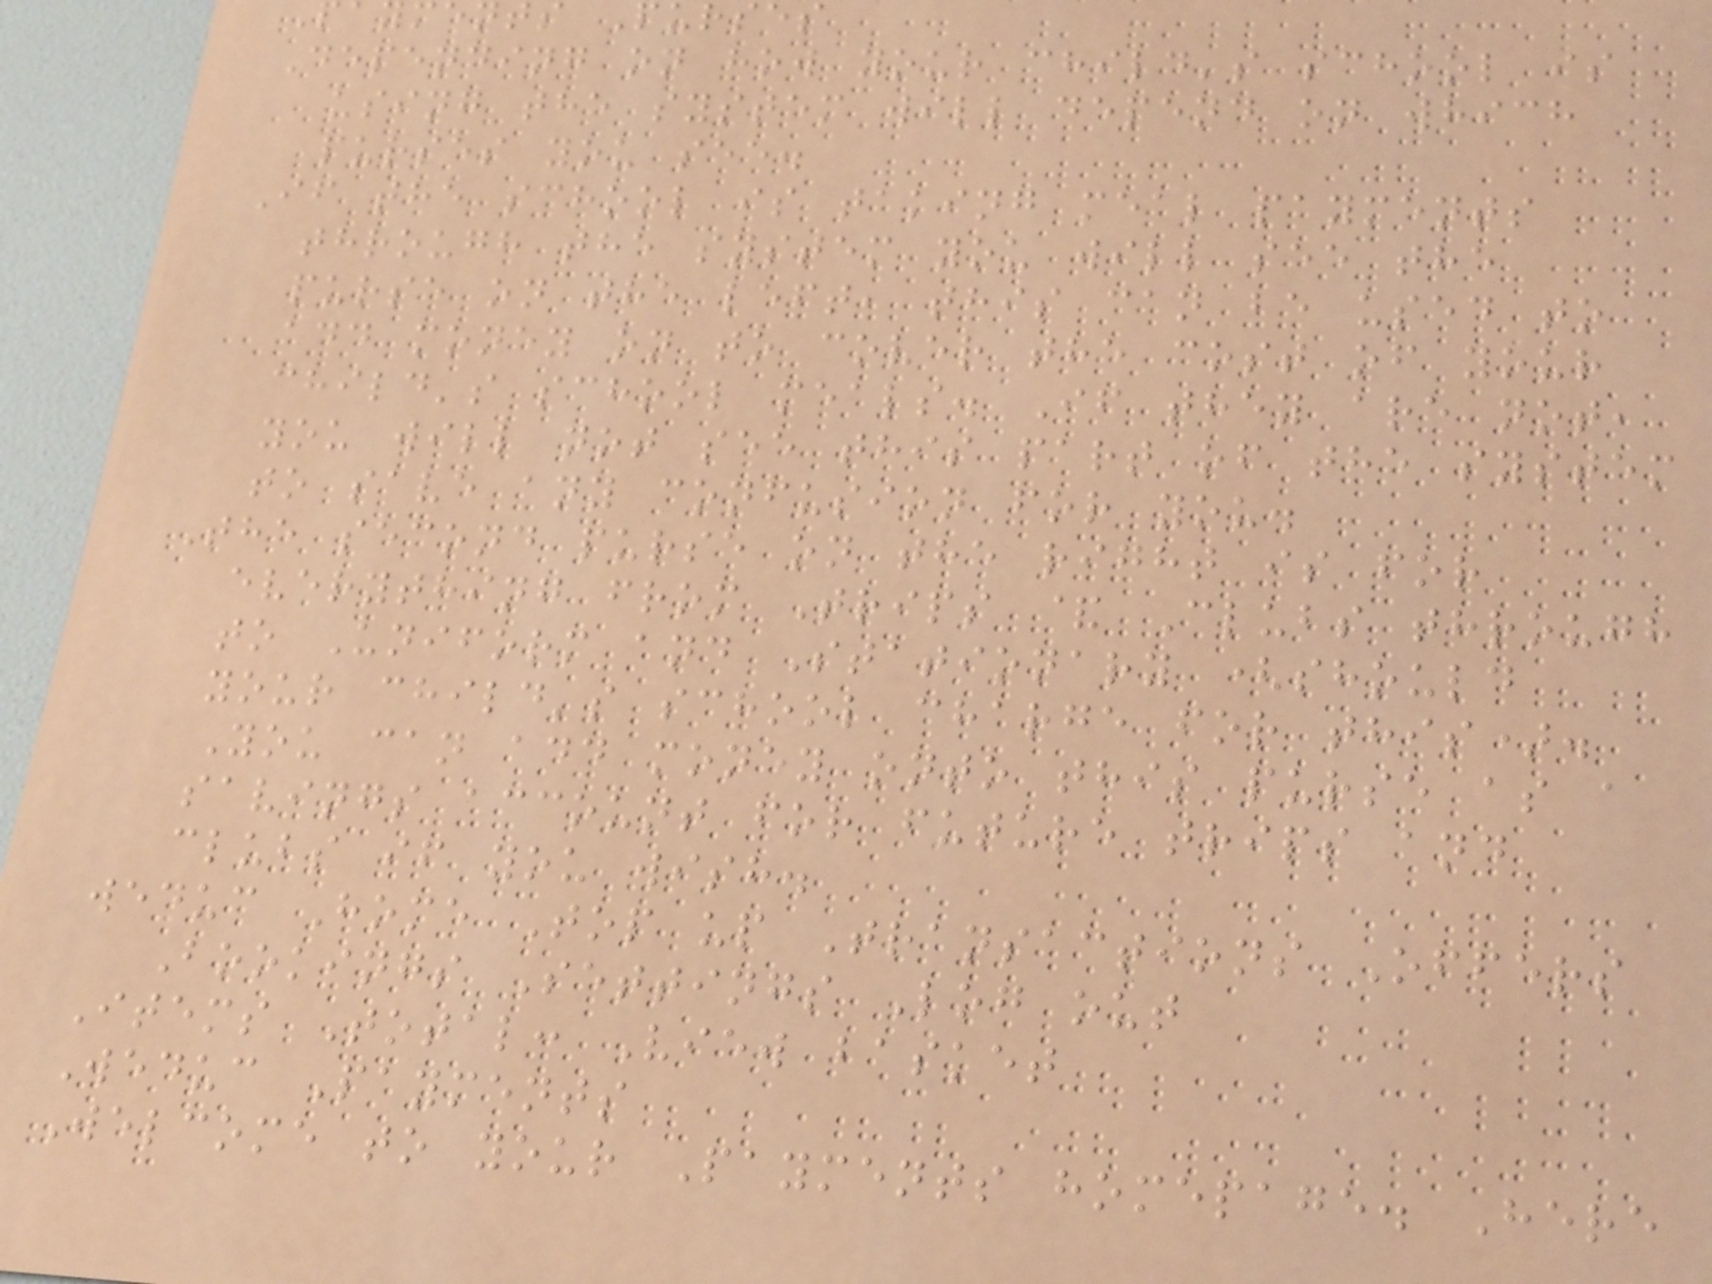Purses
Depending on how your child's school is
using the system will depend on which
purses you see.
If the school is taking meal payments
through the system you will see the
purse on the left, this can be used to
add money on to cover the cost of your
child's school meals. If they are not,
you will not see this part of the system
to save any confusion for you.
The second purse on the right is for
everything from Trips & Clubs through
to Uniform and Stationary (should
your child's school charge for this).
You can add money onto this purse as a
savings account for future trips and
clubs if you wish.
weduc Home Top up Transactions Offers
Bookings Settings Log out
Items Total: View basket
Weduc Payments
Welcome to your Payments homepage. Here
